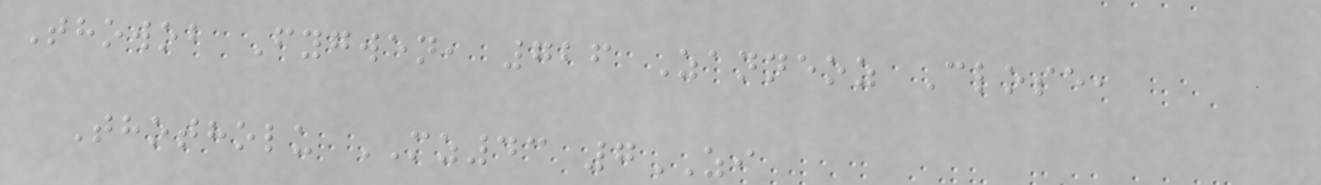Thowob Fygwen, 726 Zanneoz Close,
Thotholu MZ43 7ZI
